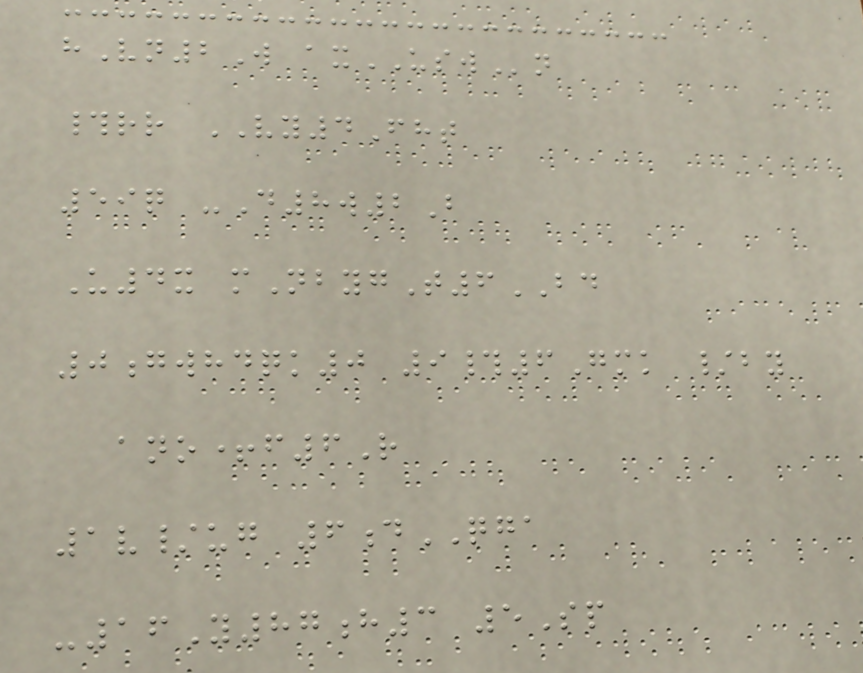hVn2W axUSWn
#rr VY4Fht
59q -D8w2B
U4x mNbygT6BD
0gwhdqk0 9#6Gmk /by
ano+f6R
1v/ug 6dQGA
-16Y87h3 5Sp
